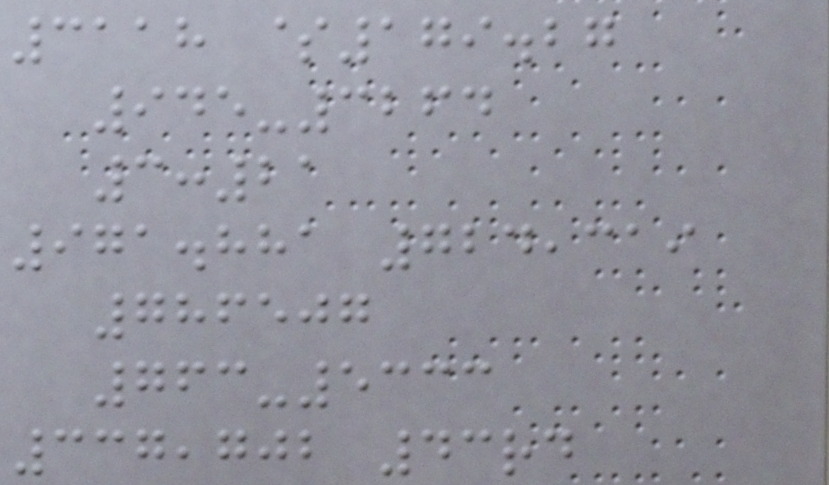3118 $179.27
945-3264
3:21
971.881 724,319
786507
763-5333
337,702 43rd
